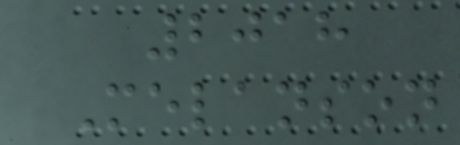2018
Melanson
